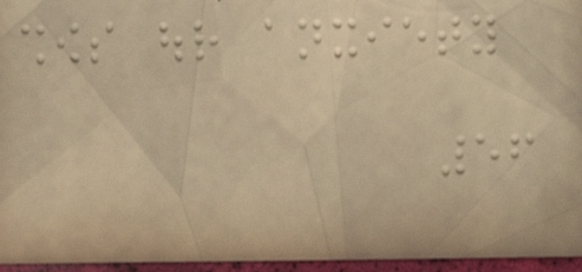shows our anxiety
56
